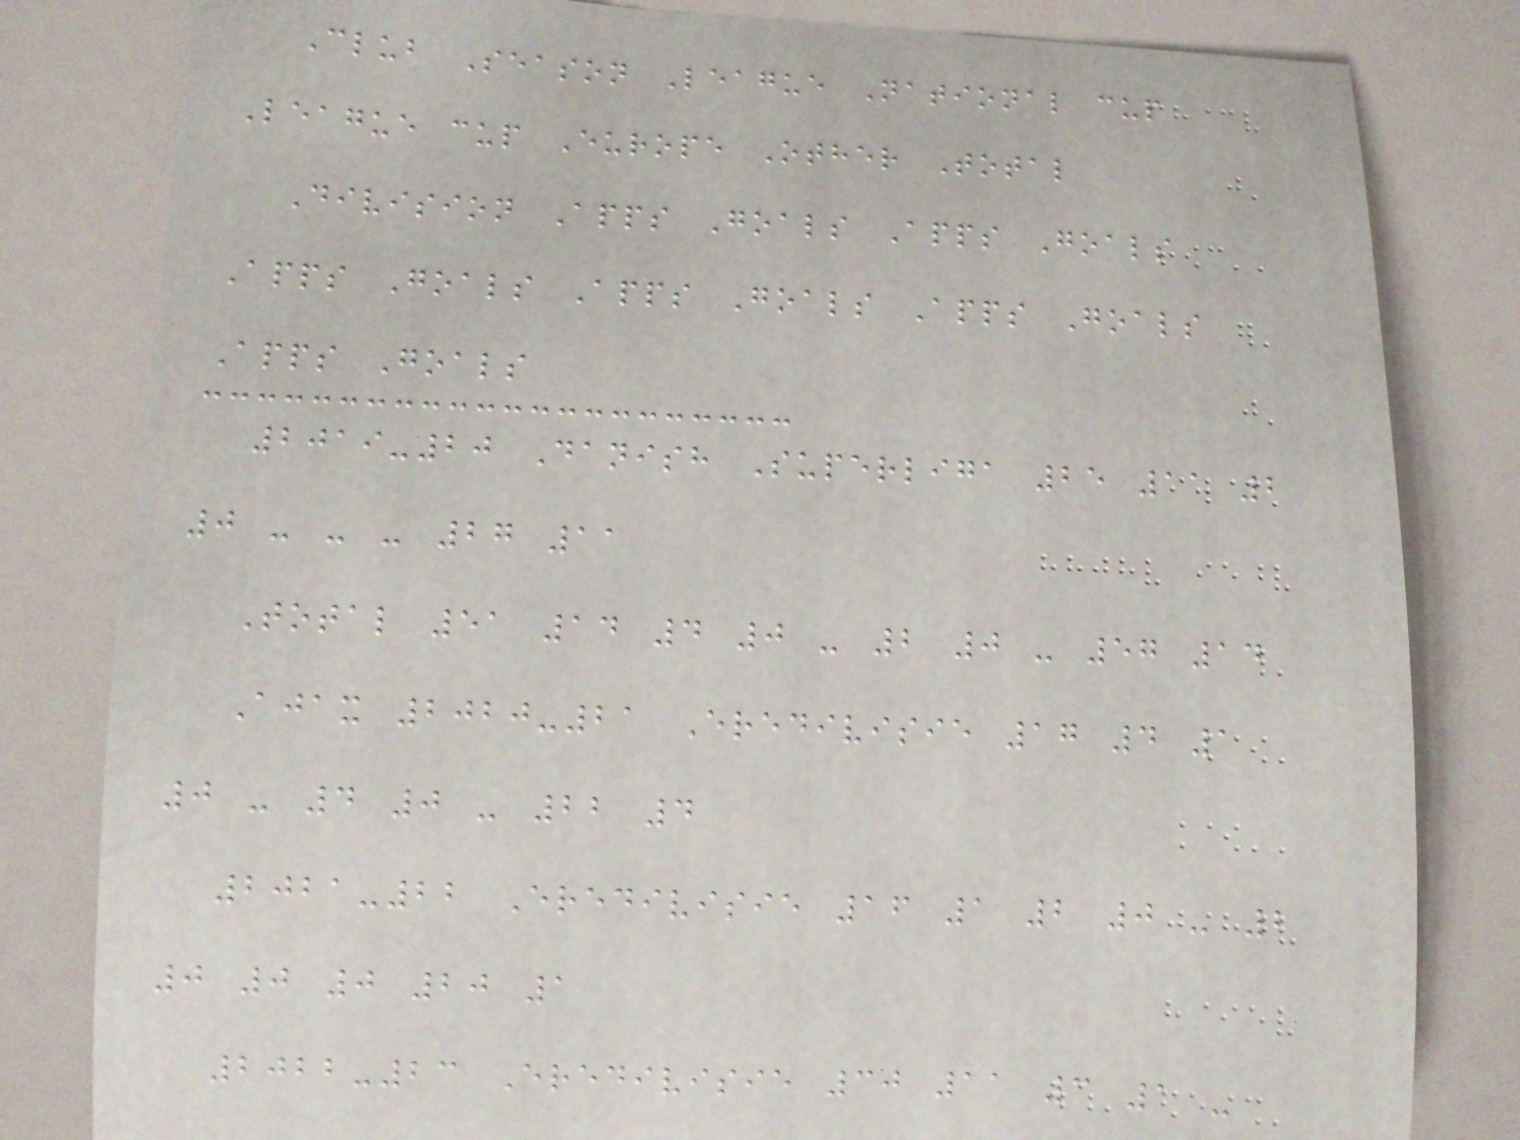Club Season League National cup
League cup Europe Other Total
Division Apps Goals Apps Goals
Apps Goals Apps Goals Apps Goals
Apps Goals
2019-20 Danish Superliga 25 11 2
0 - - - 27 11
Total 51 14 4 0 - 2 0 - 57 14
Ajax 2020-21 Eredivisie 17 4 1
0 - 4 0 - 22 4
2021-22 Eredivisie 16 1 2 0 - 2
0 0 0 20 1
2022-23 Eredivisie 30 11 3 1 -
